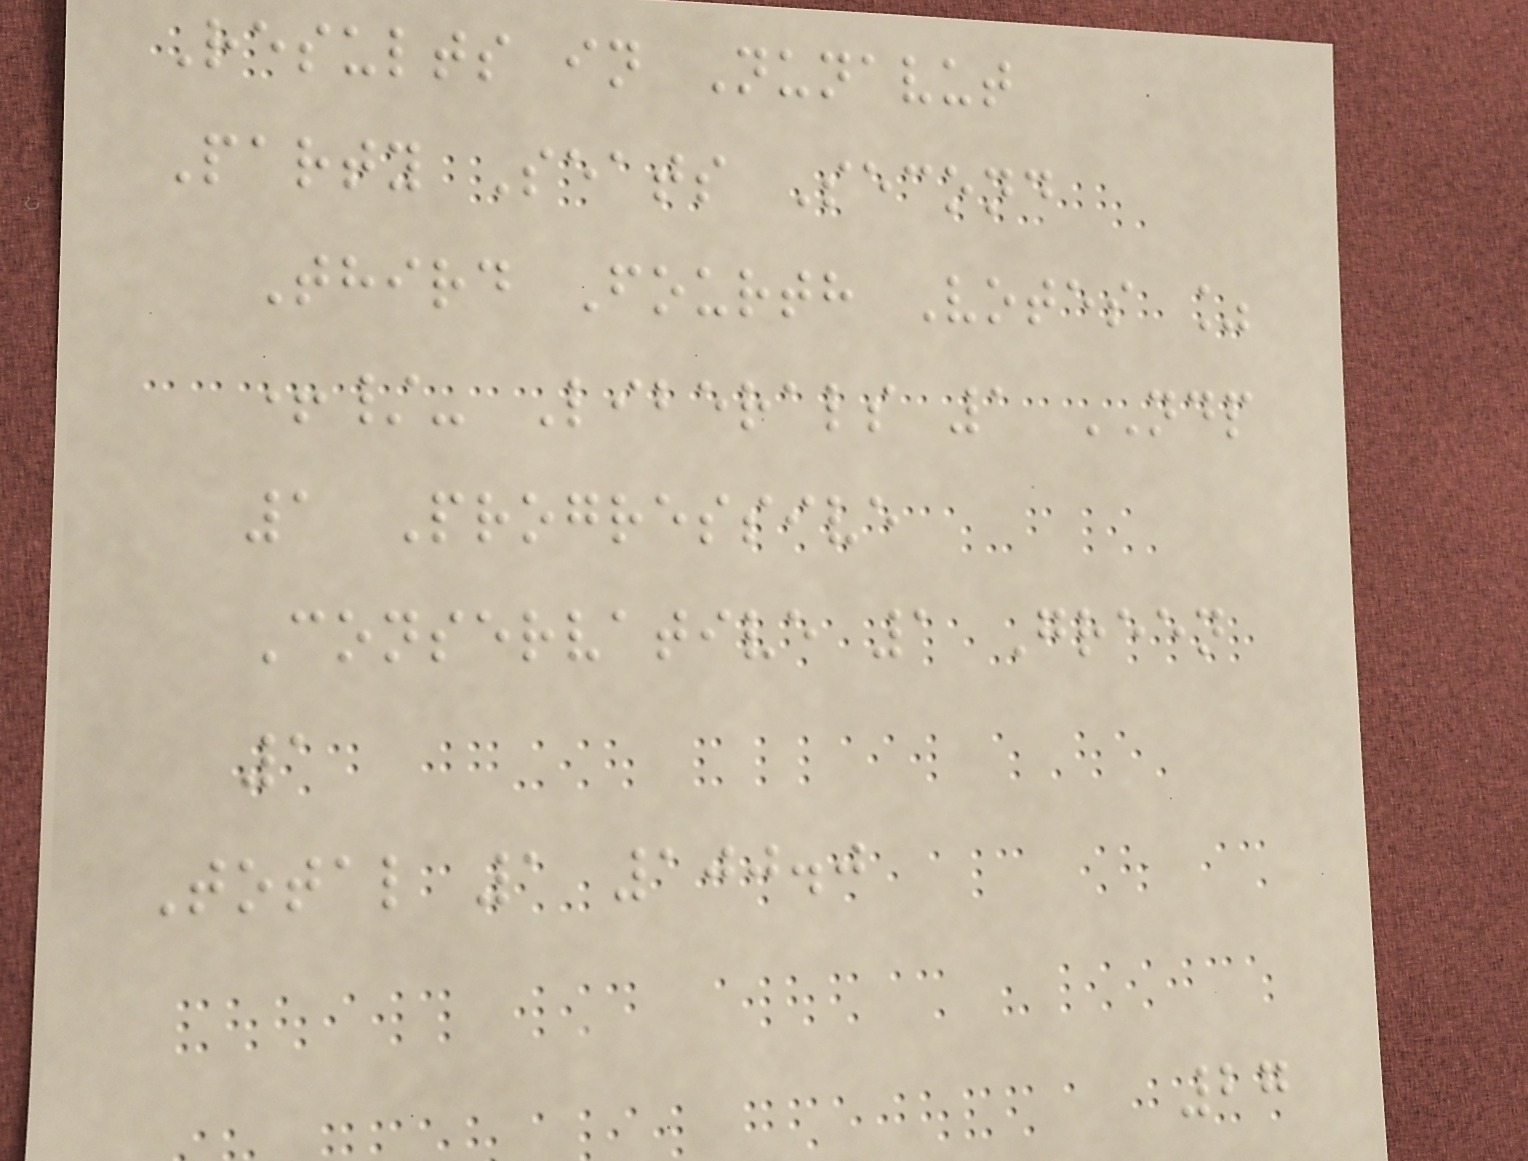Results in Nunavut
Party Seats Second
Third Fourth Votes %
+/- Liberals 1 NDP
1 Progressive
Conservative 1 Green
1
Total 1 100.0
27
